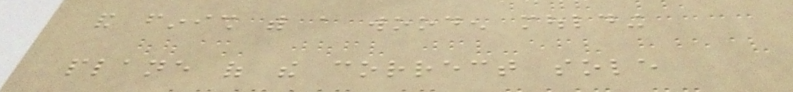and finish with a wooden moulding
plane of the correct sole
